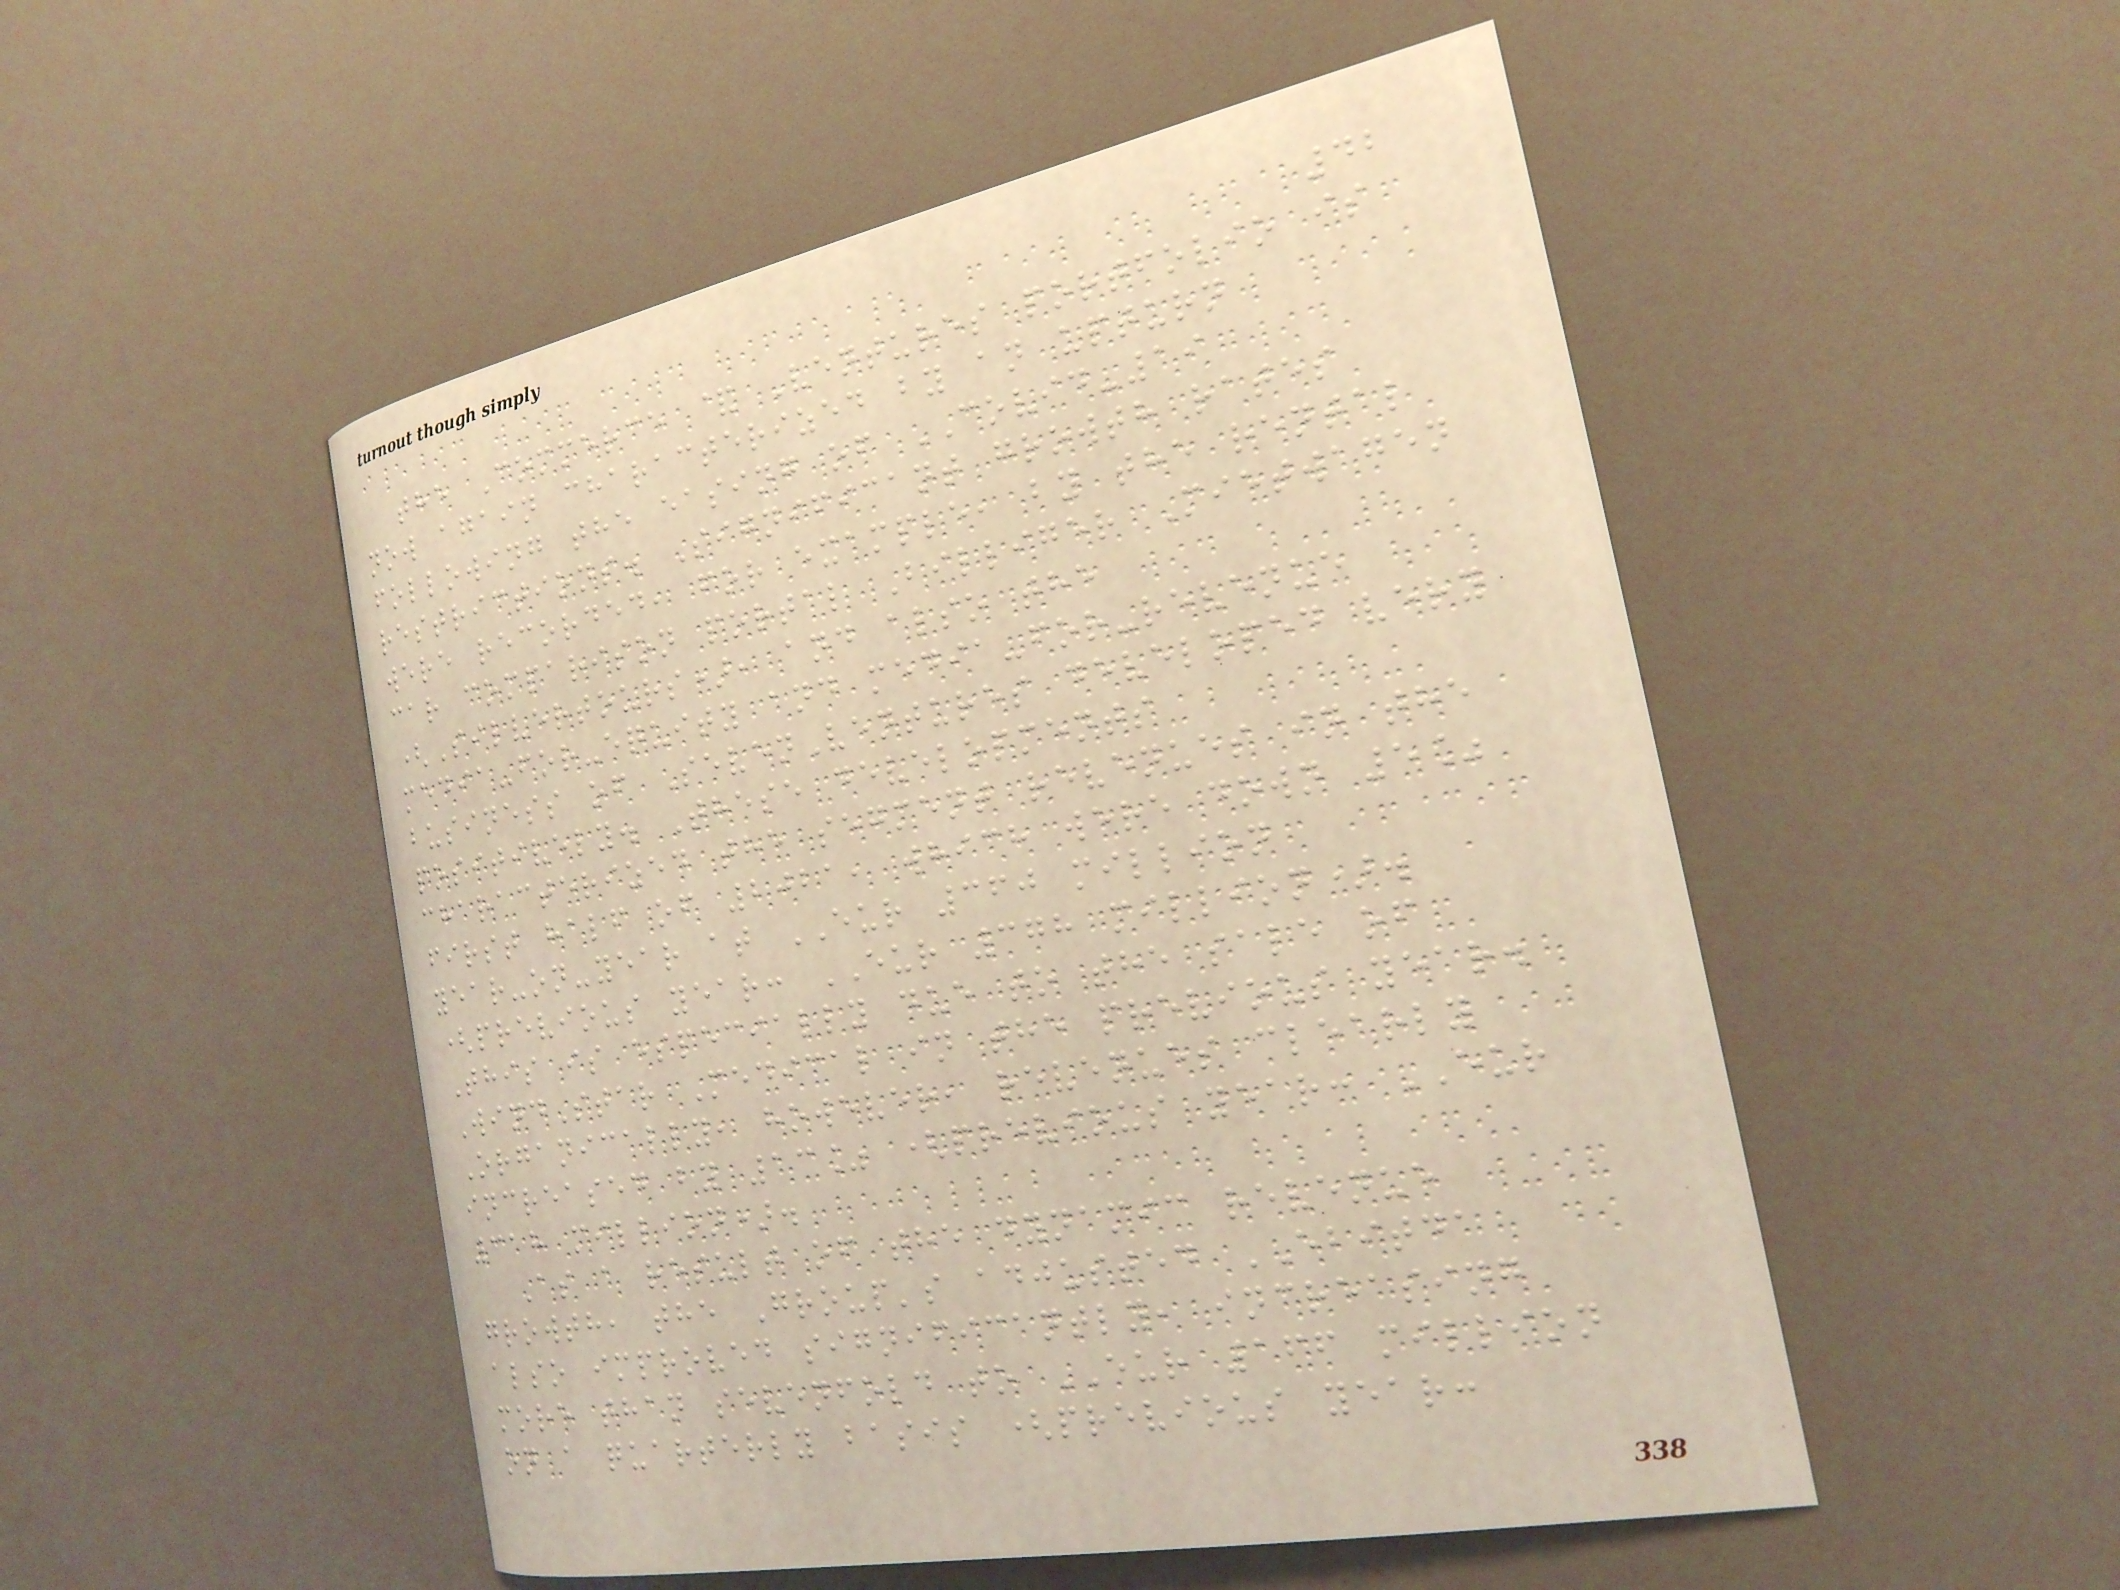42
the Commerce & Ventures portfolio is
now again characterized by an upturn
following the easing of COVID-19
restrictions. Significant growth rates
were recorded, for example, by the rental
car comparison portal Billiger Mietwagen
(Silvertours), and also the
media-for-equity and media-for-revenue
business of SevenVentures developed very
positively. These developments
characterized the segment revenues in the
first half of 2021, which were down 5%
year-on-year at EUR 360 million
(previous year: EUR 378 million).
This is especially due to the sale of
WindStar Medical in the previous year.
Organically, however, revenues clearly
increased by 13% (previous year: EUR
318 million).
As a result of the dynamic revenue
growth, the Group's adjusted EBITDA
also improved significantly, increasing
more than sevenfold to EUR 166 million
on a quarterly basis (previous year:
